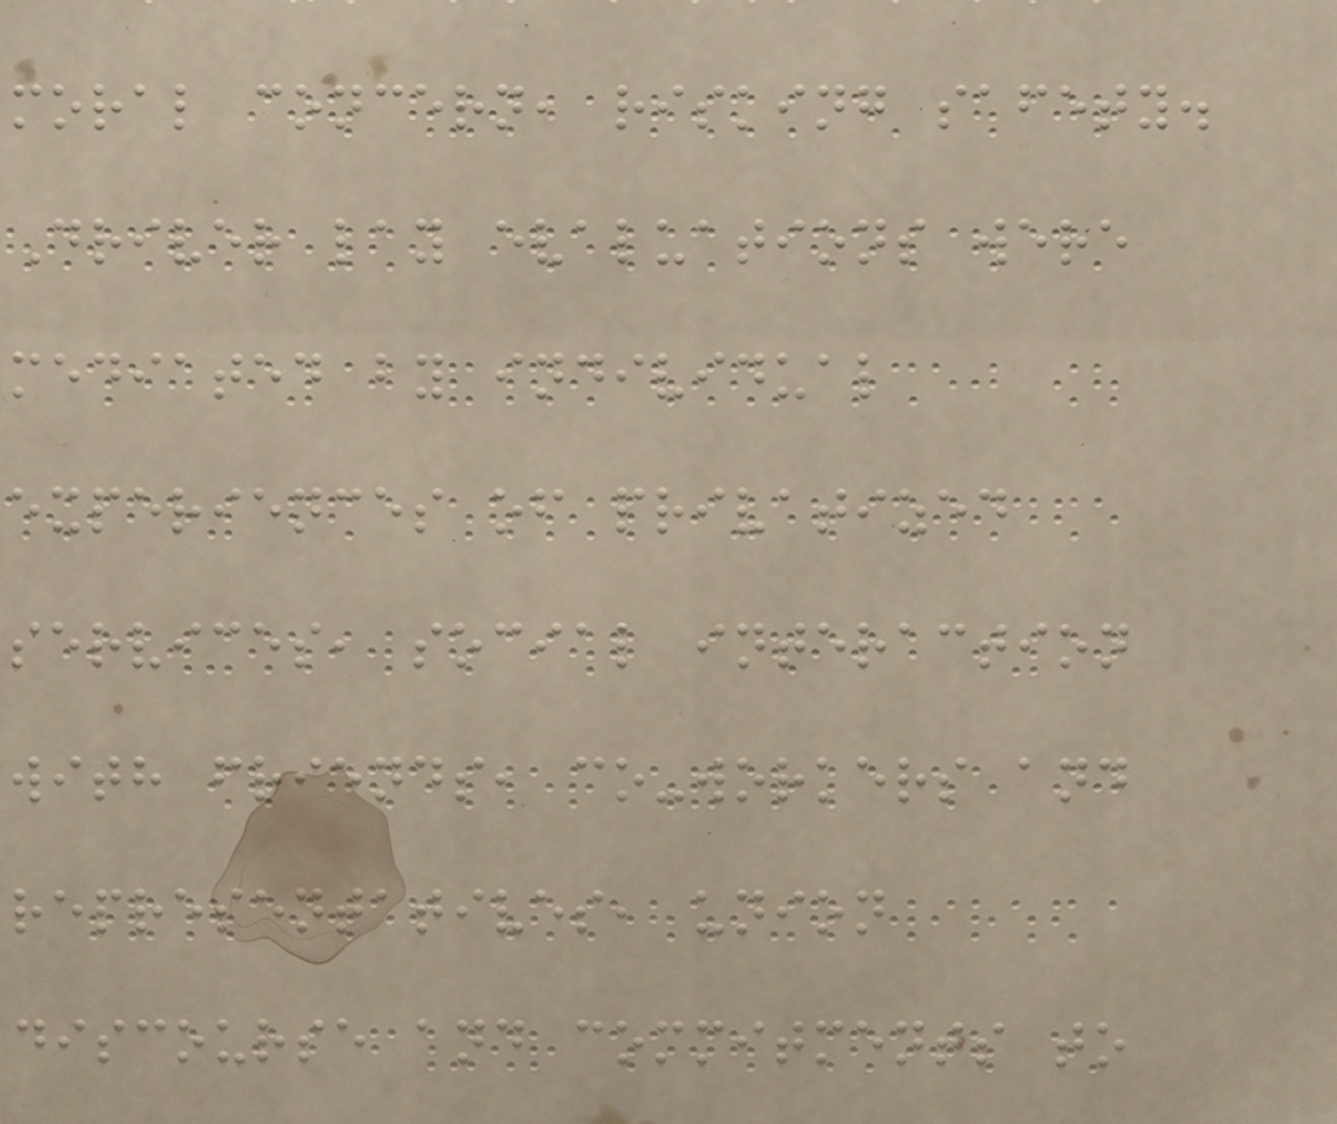moral concern, risking safety.
Driver lay evaluations were
mediated by individual
experiences of privatized
services, social interaction
with friends, co-workers and
representatives, union
discourse and commitments to
